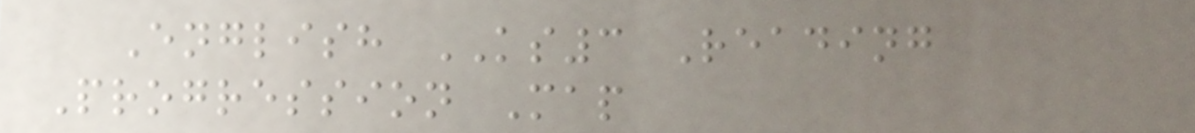English KS3 Reading
Progression Map
